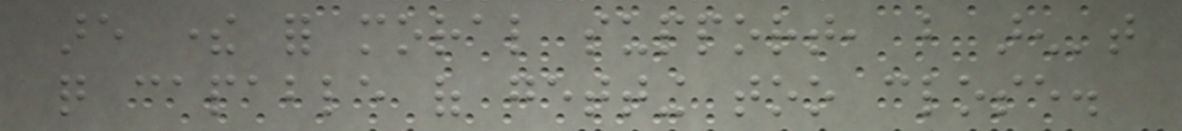are there for moral support, but aren't
quite capable of getting too close.
